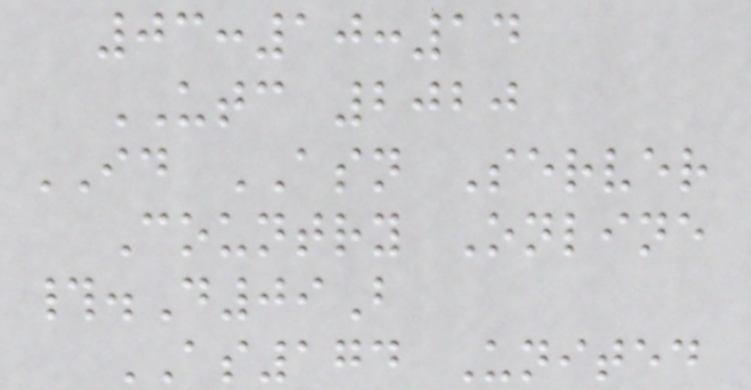03:10:14
UTC 2020
ID ASN Server
Country Online
#.D09B
AS174 United
